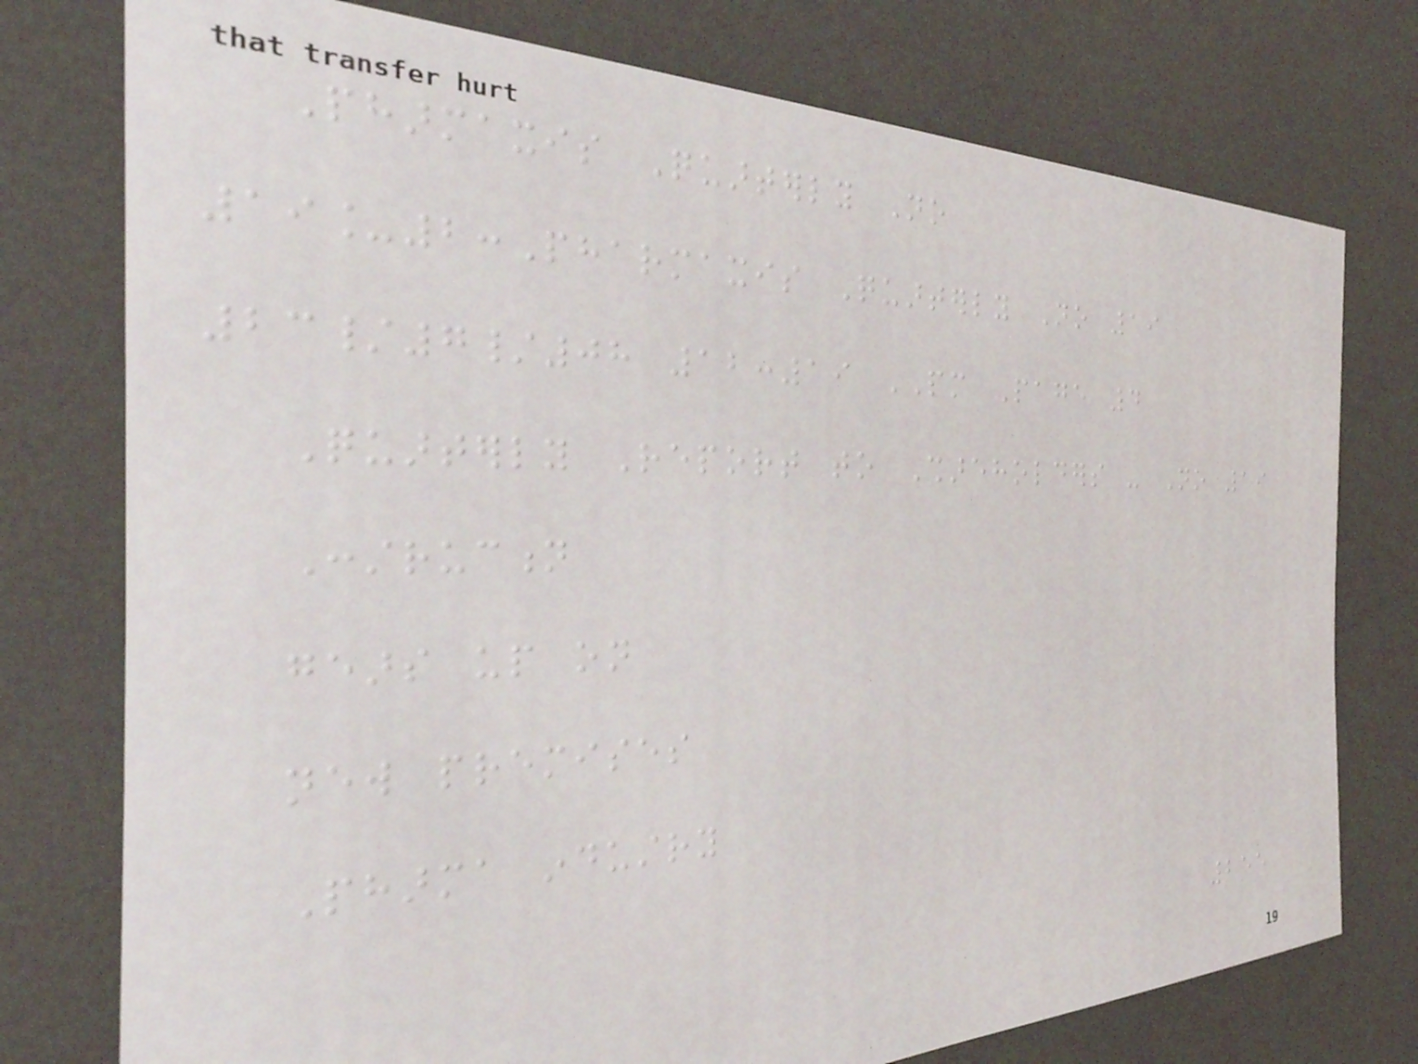Pharmaxis Quarterly No
19_2:Pharmaxis Quarterly No 19
23/7/08 12:19 PM Page 4
Quarterly Report to Shareholders - No 19
Construction
gears up on
new premises
Pharma industry
255
